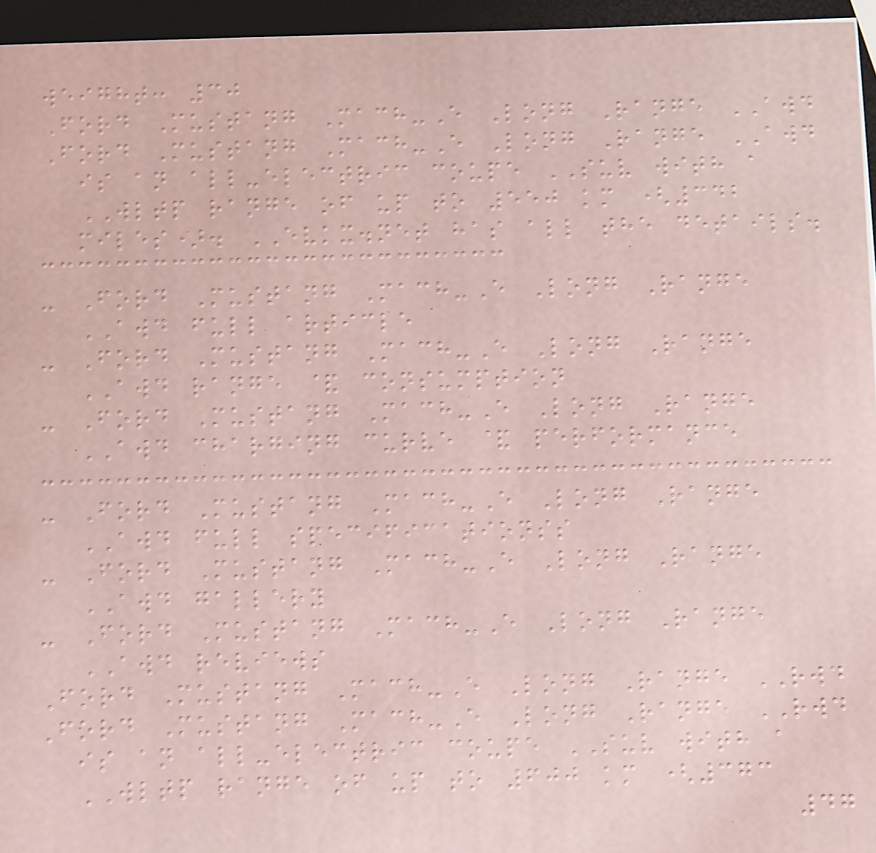weight: 30
Ford Mustang Mach-E Long Range AWD
Ford Mustang Mach-E Long Range AWD
is an all-electric coupe SUV with a
WLTP range of up to 550 km (342
miles). EVKX.net has all the details.
- Ford Mustang Mach-E Long Range
AWD full article
- Ford Mustang Mach-E Long Range
AWD range & consumption
- Ford Mustang Mach-E Long Range
AWD charging curve & performance
- Ford Mustang Mach-E Long Range
AWD full specificationss
- Ford Mustang Mach-E Long Range
AWD gallery
- Ford Mustang Mach-E Long Range
AWD reviews
Ford Mustang Mach-E Long Range RWD
Ford Mustang Mach-E Long Range RWD
is an all-electric coupe SUV with a
WLTP range of up to 600 km (373
47
